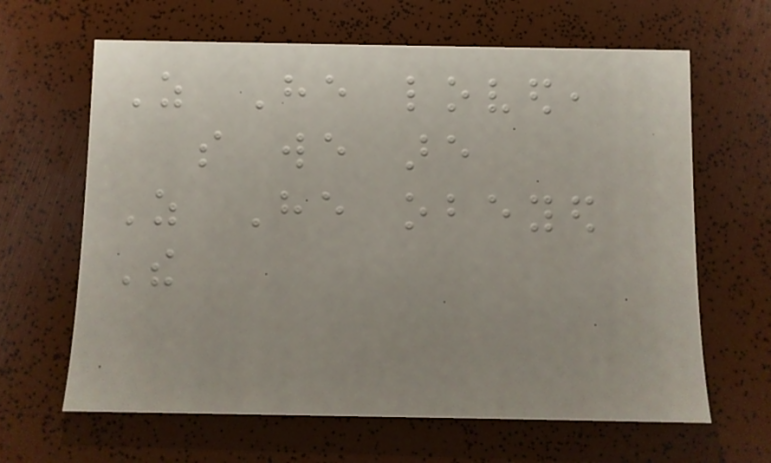As He loved,
so we are
As He obeyed
The
